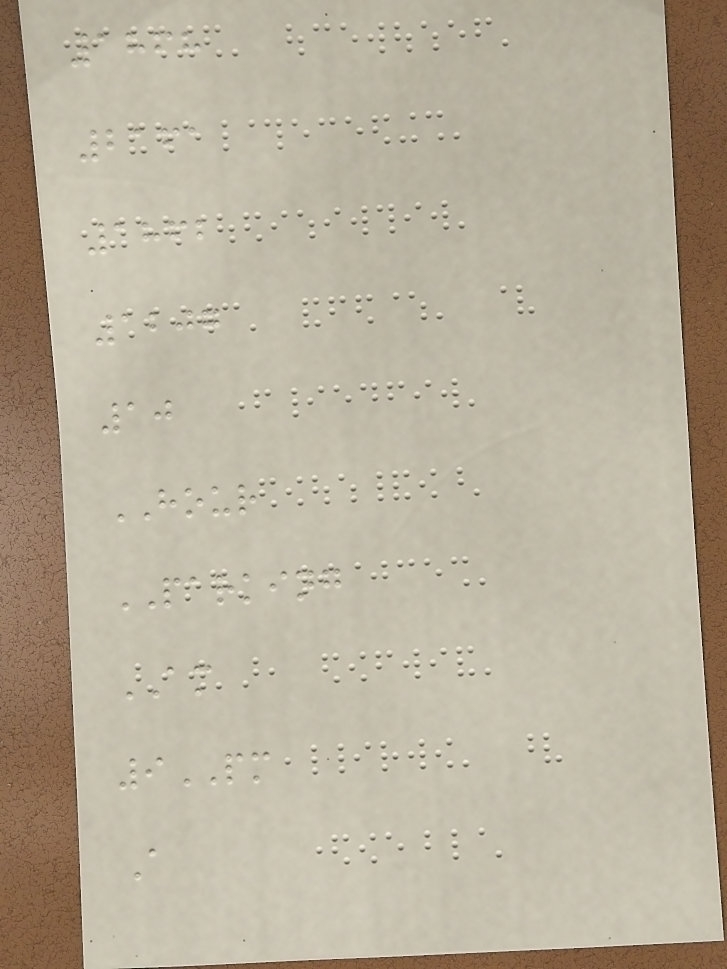1868
2161
1862
1207
10
HOUR
PARKING
AM
9PM
A
